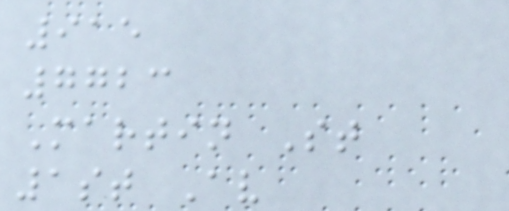915
7723
Martin St
1st Av
